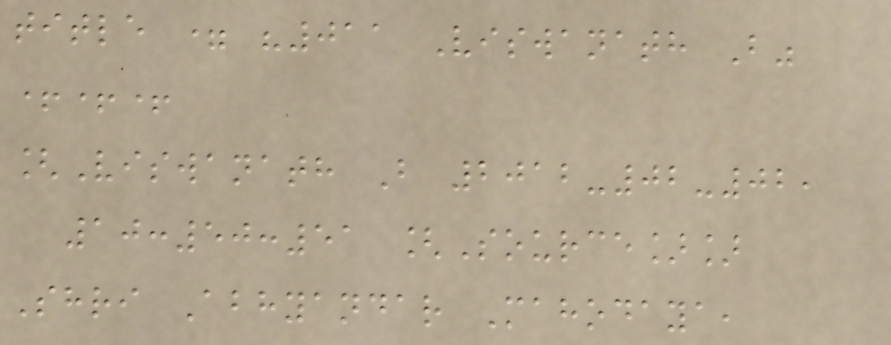title = "011 Viswanath B"
+++
[Viswanath B 2012-02-02,
10:50:51 [Source]]
Shri Abhyandar Mahodaya,
